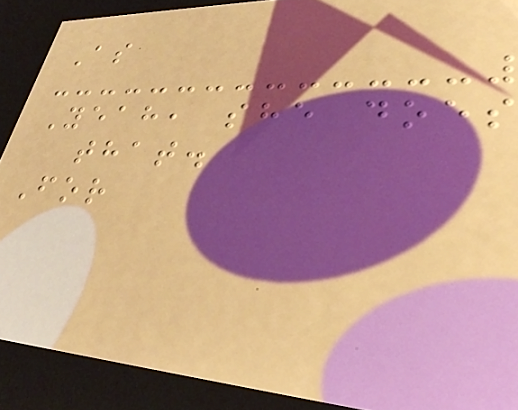As
Yeah, she does
that.
For
